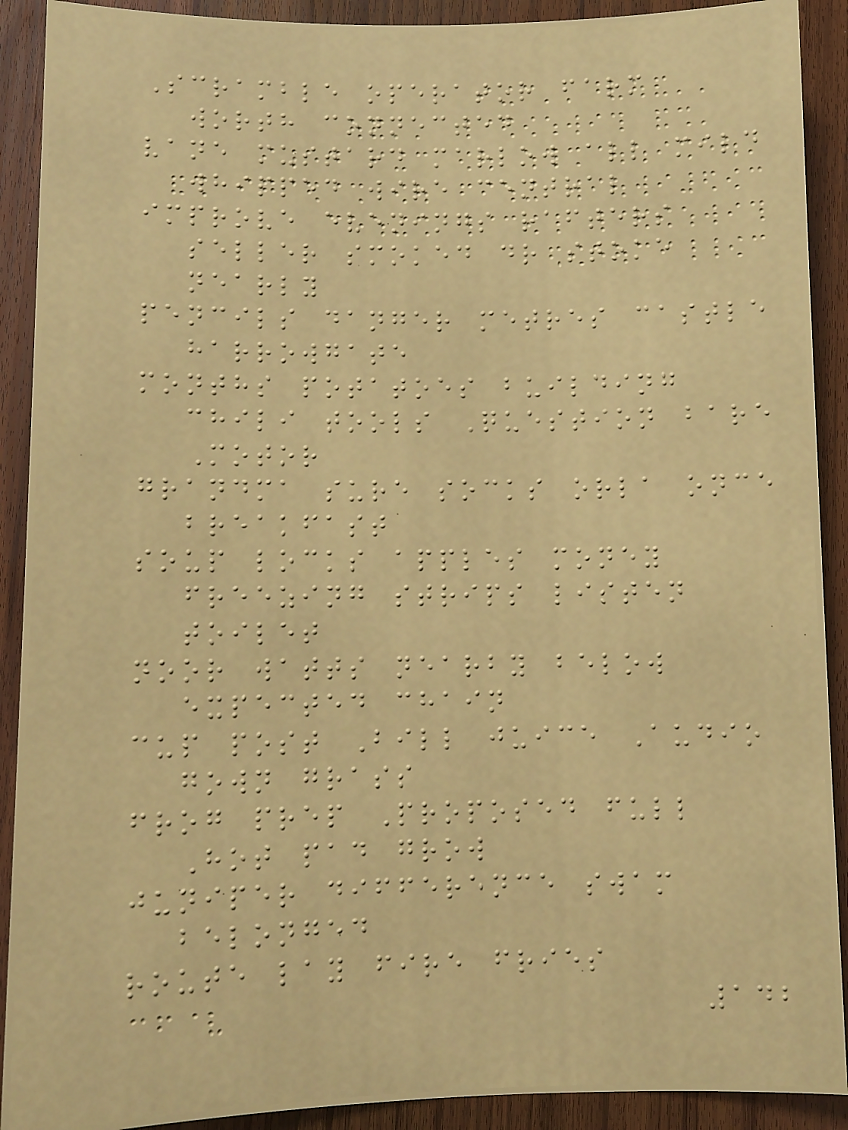Scramble operator farm
worth connected
vane mustard marlow all mild
whipped wire central
improve evenings rafters
seller smoked dr stoke
nearly
pencils danger metres castle
harrowgate
months potatoes building
chili tools Question bare
Motor
grandma sure socks orla once
breakfast
soup locks apples money
freezing strips listen
toilet
noor watts nearby below
expected chain
cup post Bill juice Audio
gown grass
frog prep Proposed full
Hot pad grow
juniper difference swam
belonged
route lay fire fries
142
